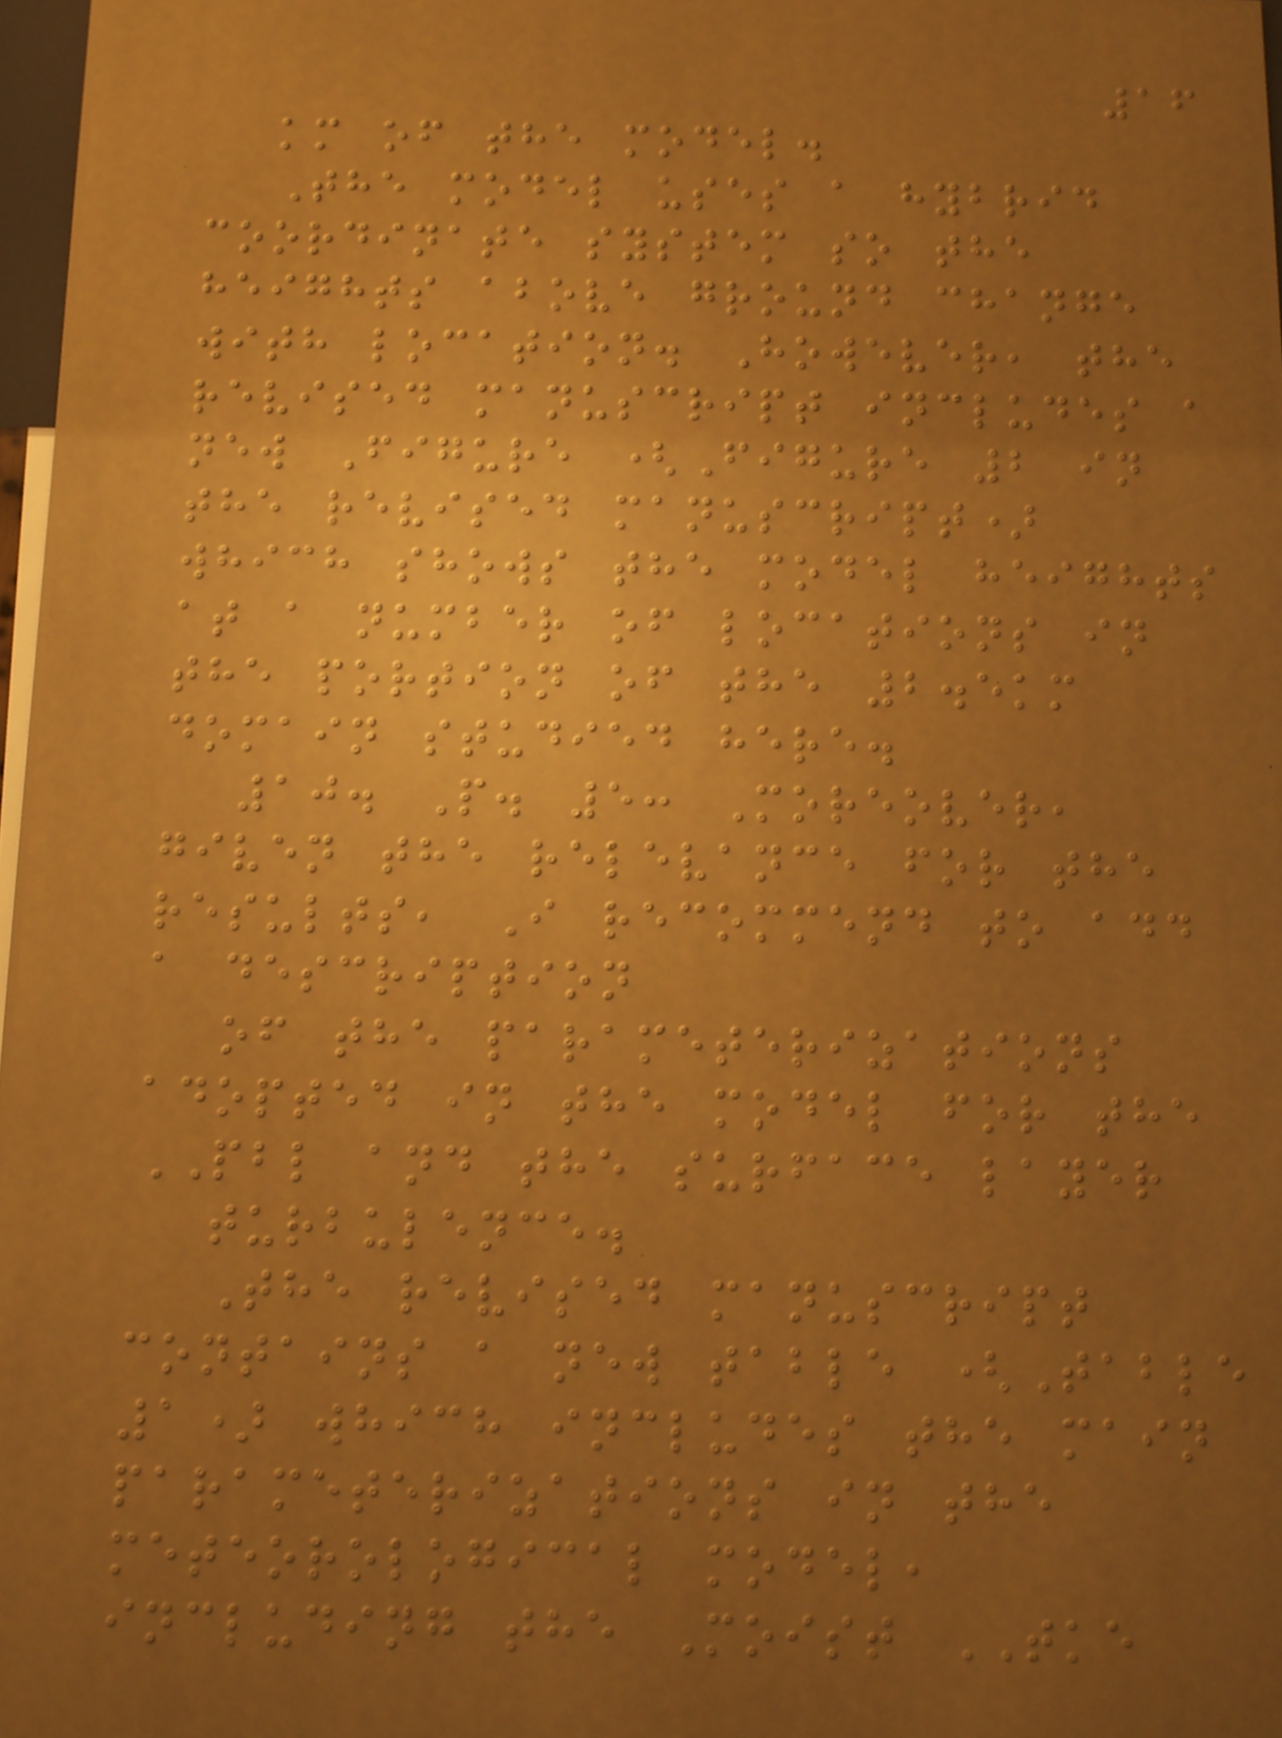16
km of the model.
The model uses a hybrid
coordinate system so the
heights above ground change
with location. However, the
revised manuscript includes a
new Figure (Figure 2 in
the revised manuscript)
which shows the model heights
at a number of locations in
the portion of the 2.5km
domain studied here.
10. P. 5: Moreover,
given the relevance for the
results, I recommend to add
a description
of the parameterizations
adopted in the model for the
PBL and the surface layer
turbulence.
The revised manuscript
contains a new table (Table
1) which includes the main
parameterizations in the
meteorological model,
including the Moist TKE
